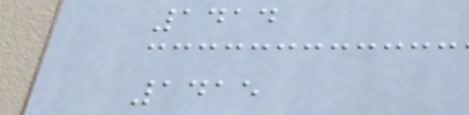1414
1415
